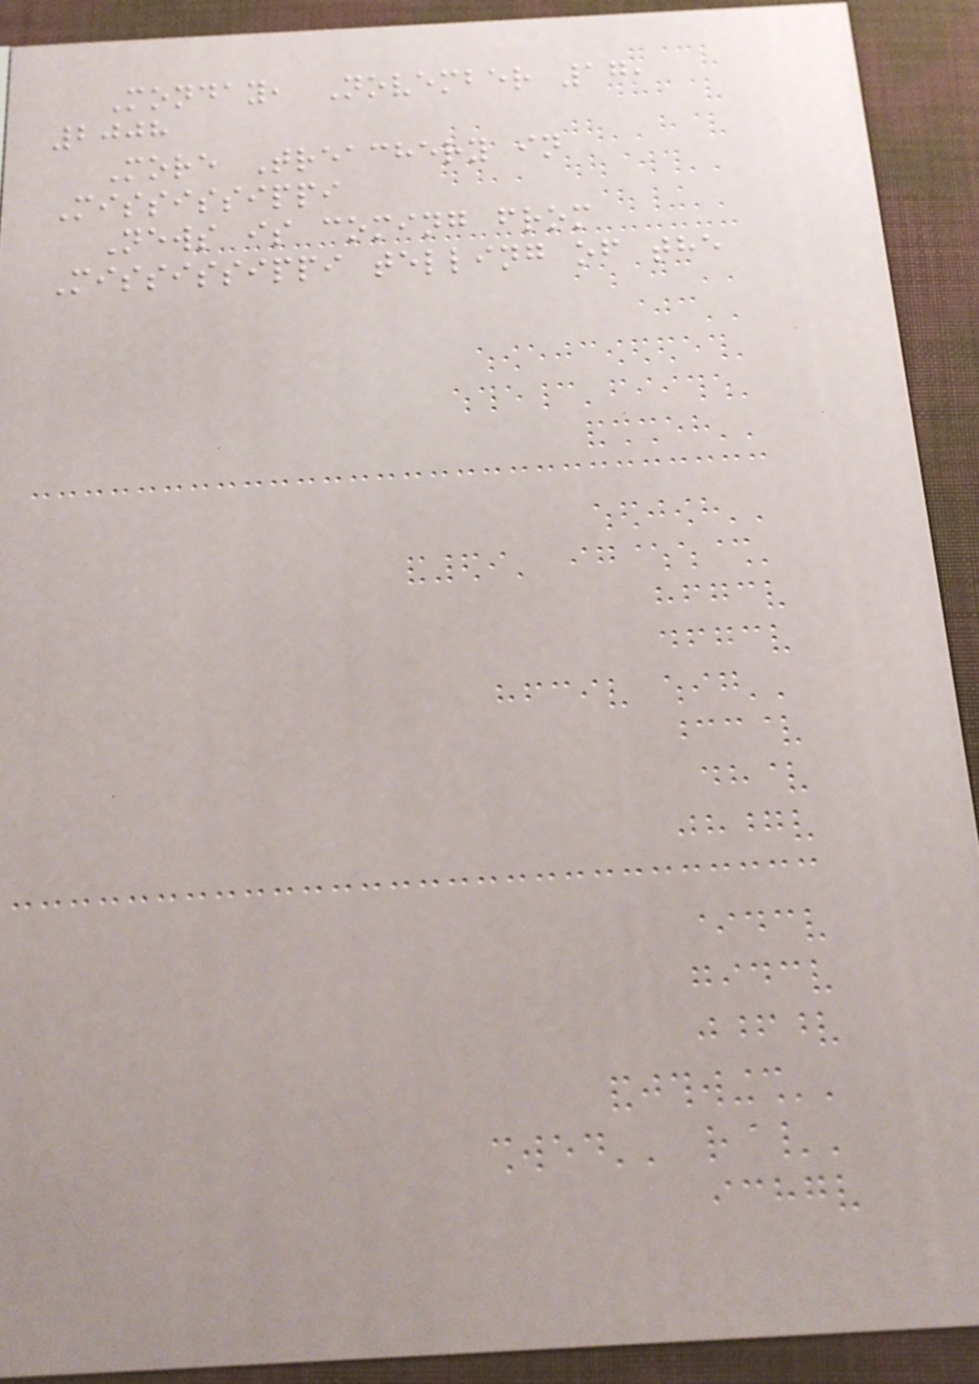Monday, November 17,
2008
More Treachery in
Mississippi
News is coming from
Mississippi telling of the
